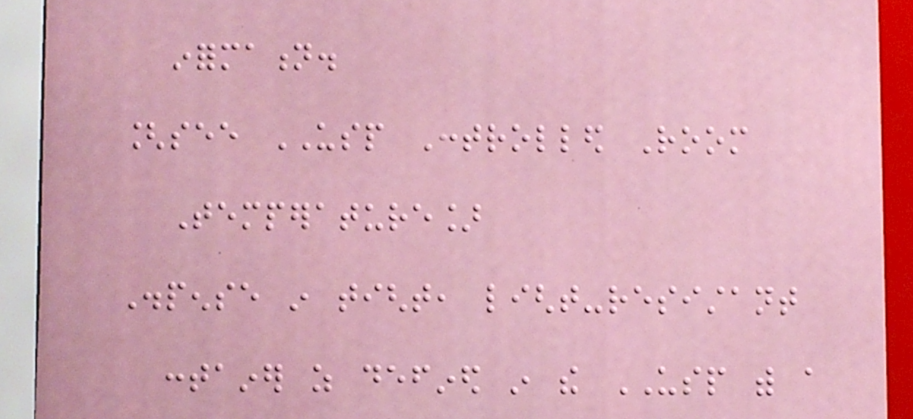information.
[see USP Controlled Room
Temperature]
Dispense in tight, light-resistant
container as defined in the USP with a
